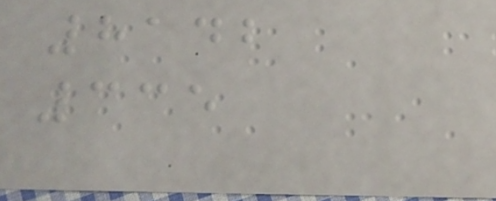8142
335
